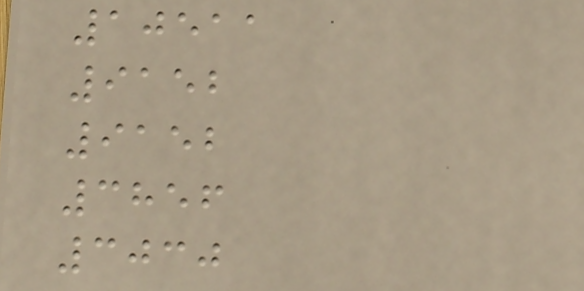10511
9152
9152
3856
3030
